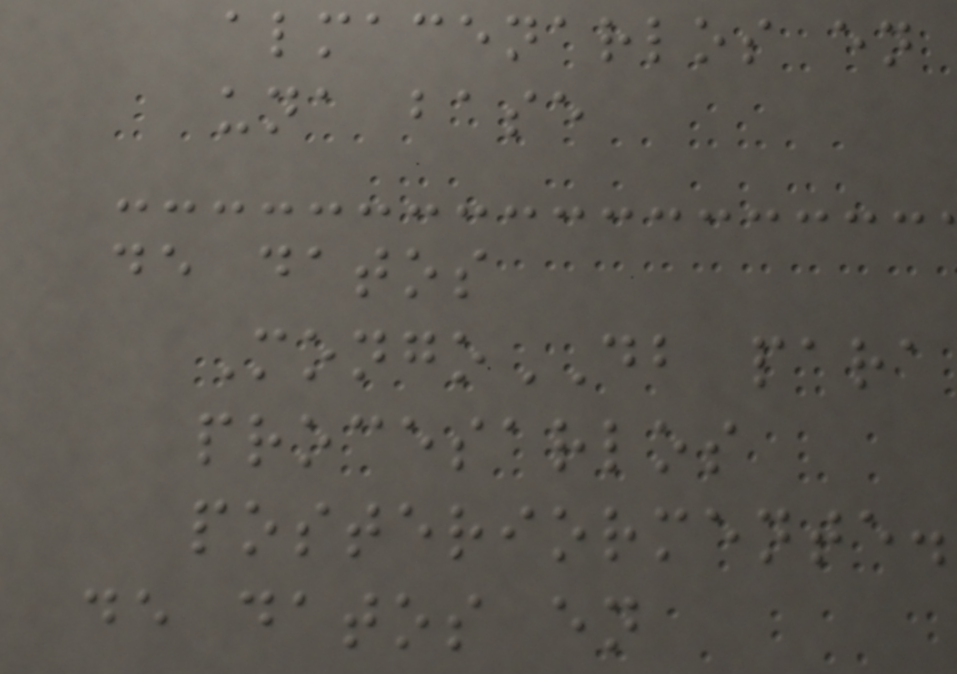almacenarlos en
una base
de datos
MongoDB para
procesarlos
posteriormente.
de datos en
